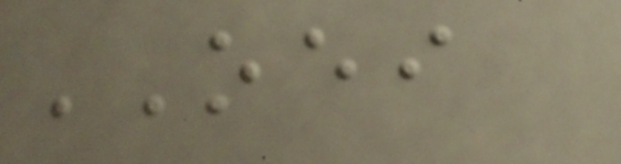OEI
